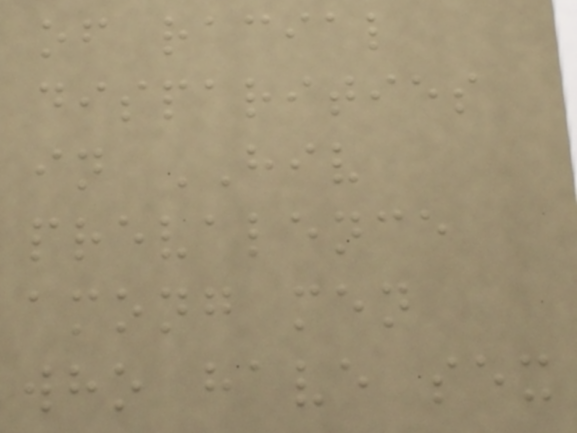of racial
disparities
in HIV
prevalence
among men
who have sex
